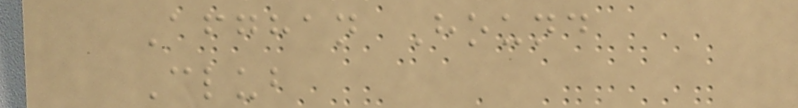Afghan Hound
Club
